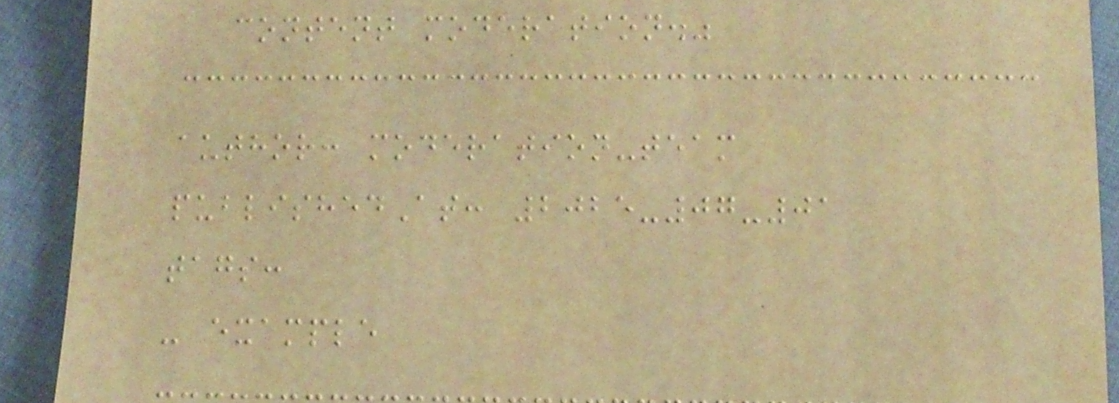content moderation."
author: moderation-team
publishedAt: 2025-07-01
tags:
- example
